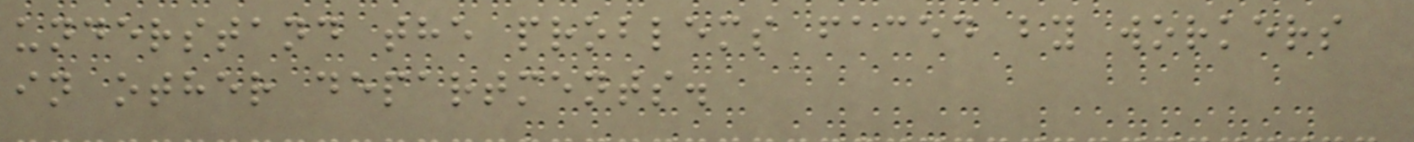understand the problems faced by workers
in other departments.
